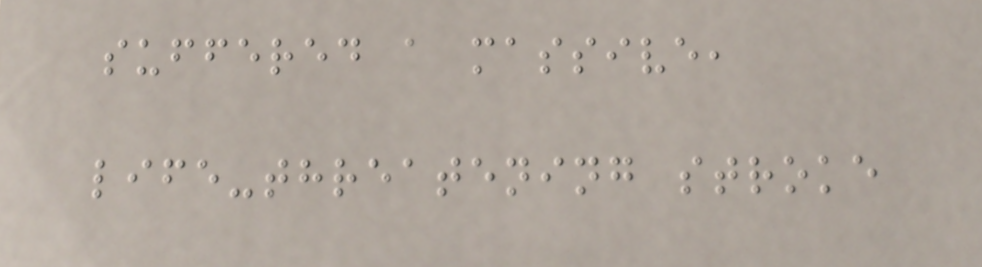suffered a massive,
life-threatening stroke
